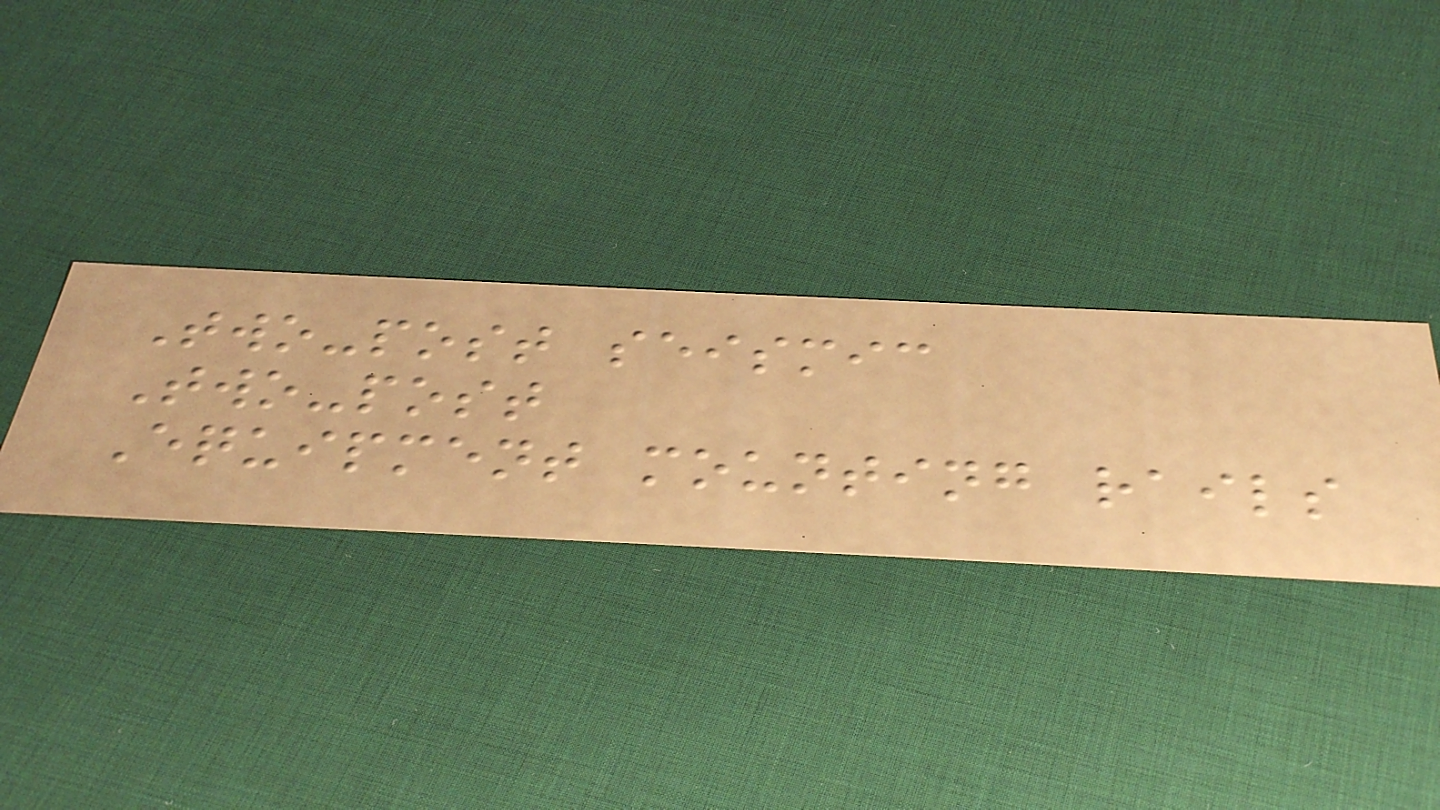Two-post seismic
Two-post
Equipment mounting rails
